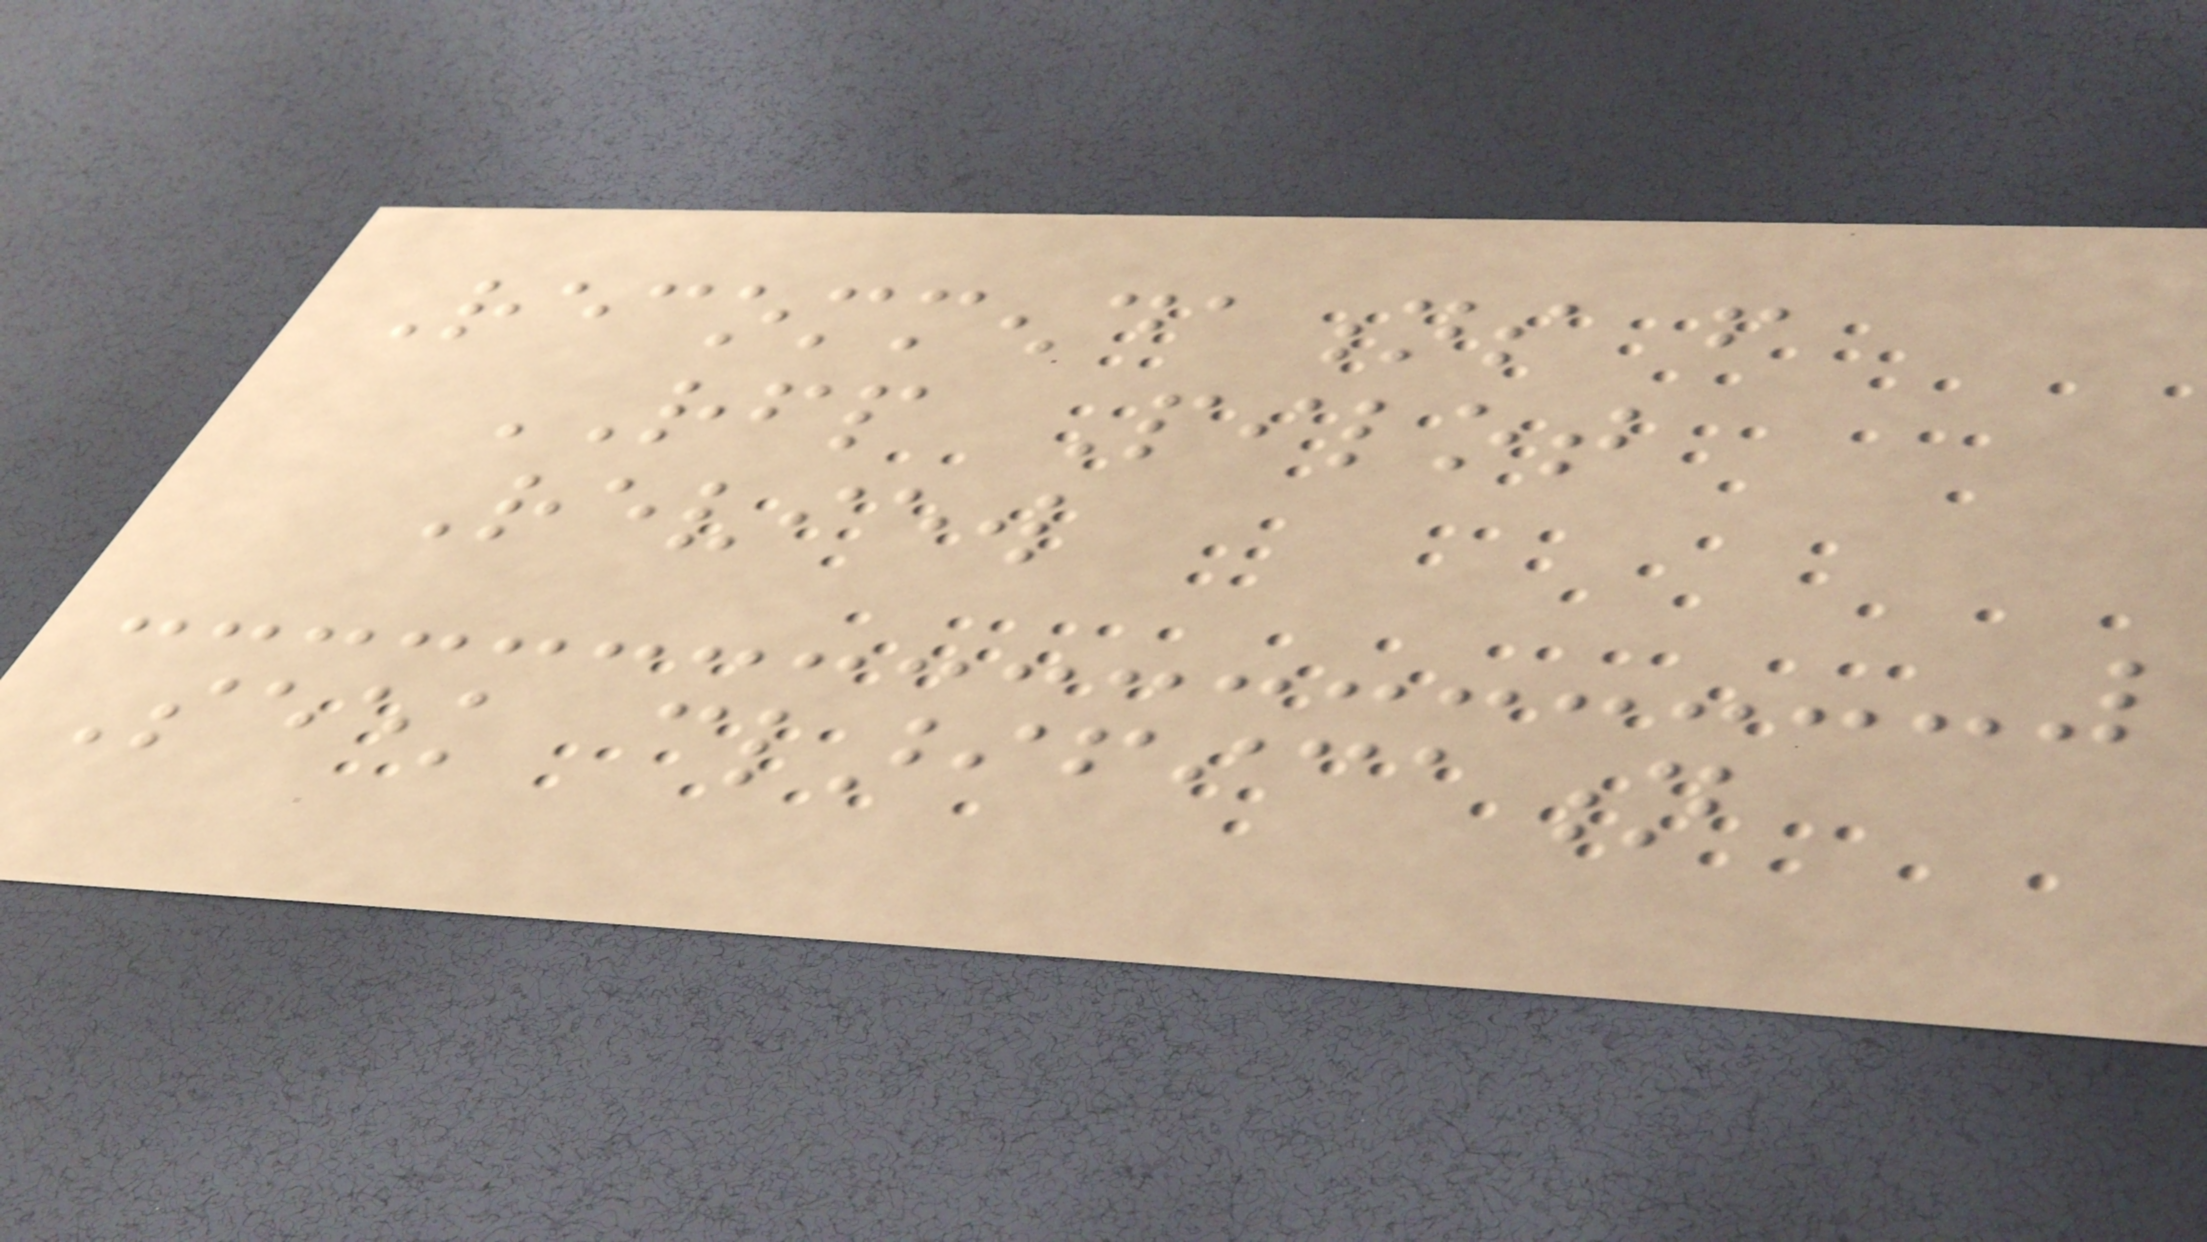Recommendations from
RFP Pilot
Review
Seek clarification
